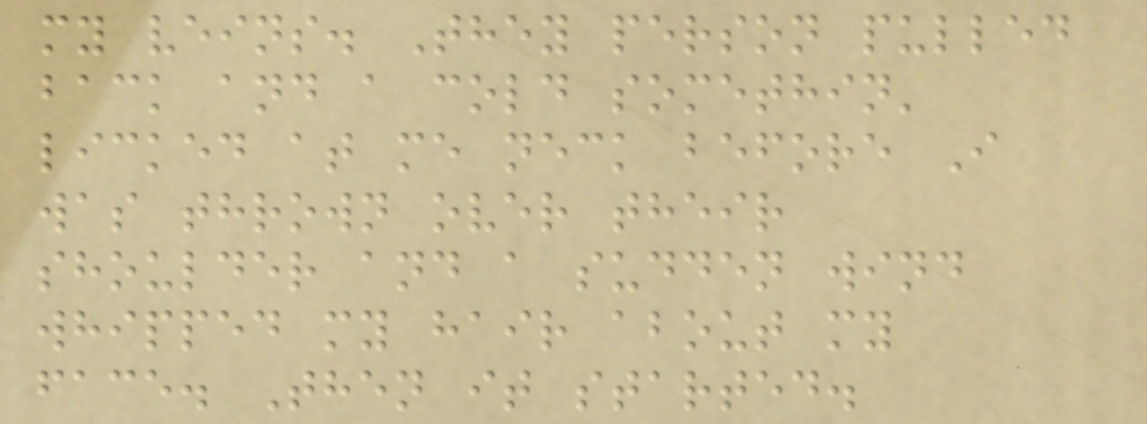my veins. They person pulled
back and a cold somethin'
licked at me neck before I
was thrown over their
shoulder and a sudden wind
whipped my hair about my
face. Then it started.
